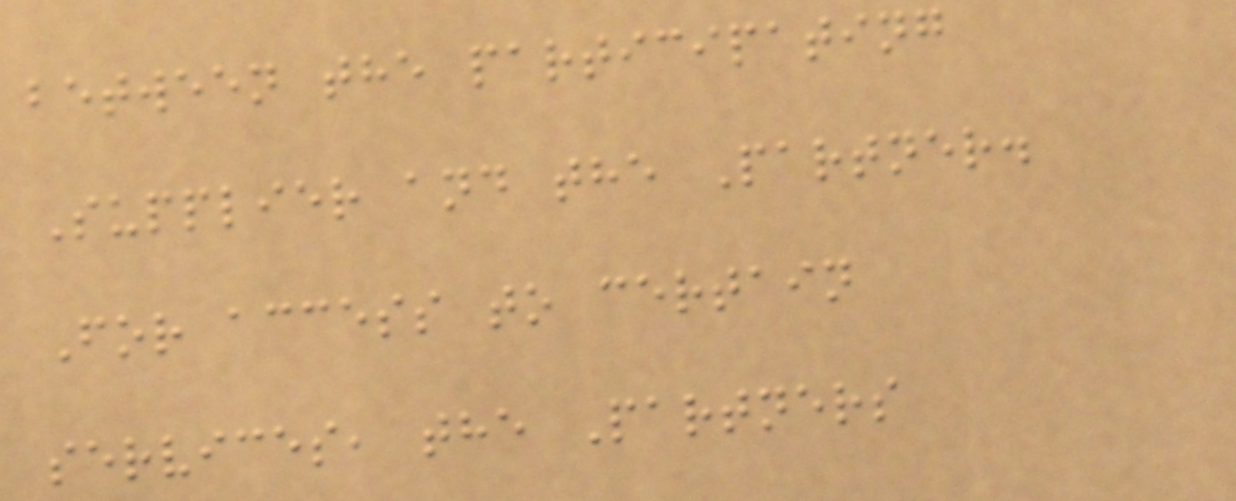between the participating
Supplier and the Partner.
For access to certain
services, the Partners
